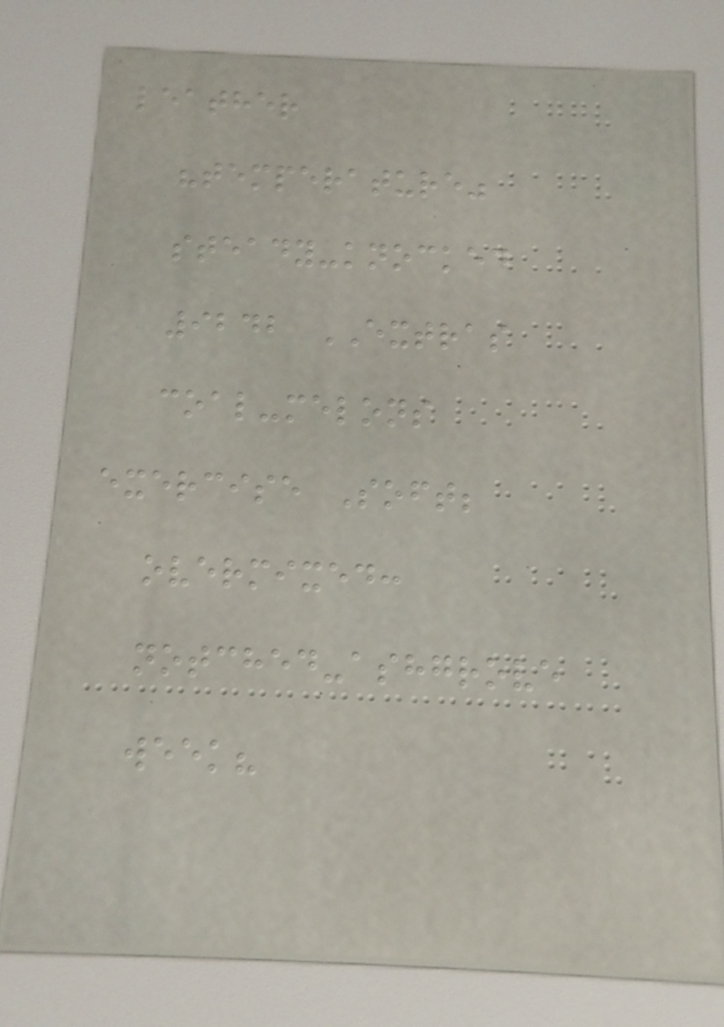leather
"temperature"
steady-knocked
9242 EXTRAS
coal-melons
exercise Soft;
overmixed:
notched-ashgrove
week?
